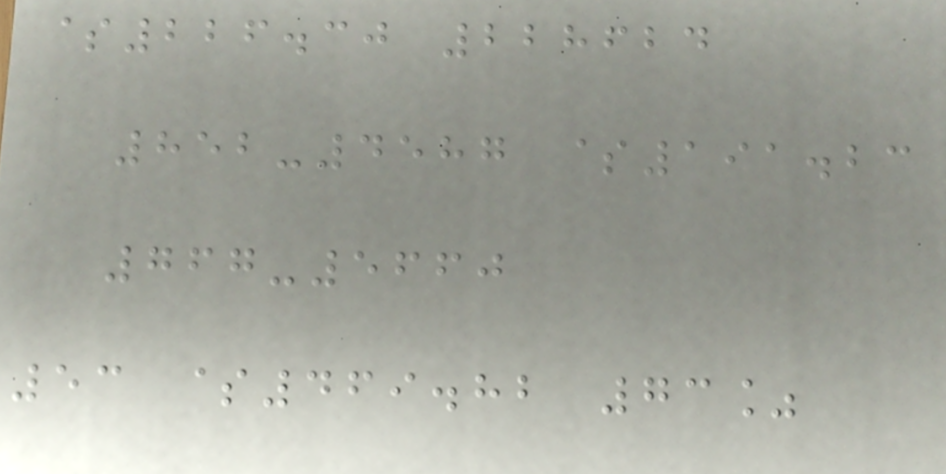$226.30 228624
852-4587 $191.23
767-5660
53 $469.82 73%
